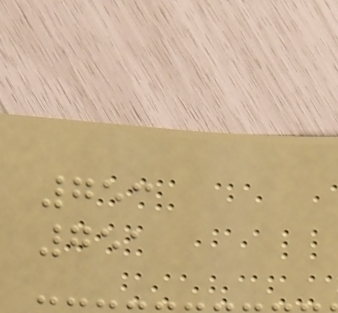753
751
